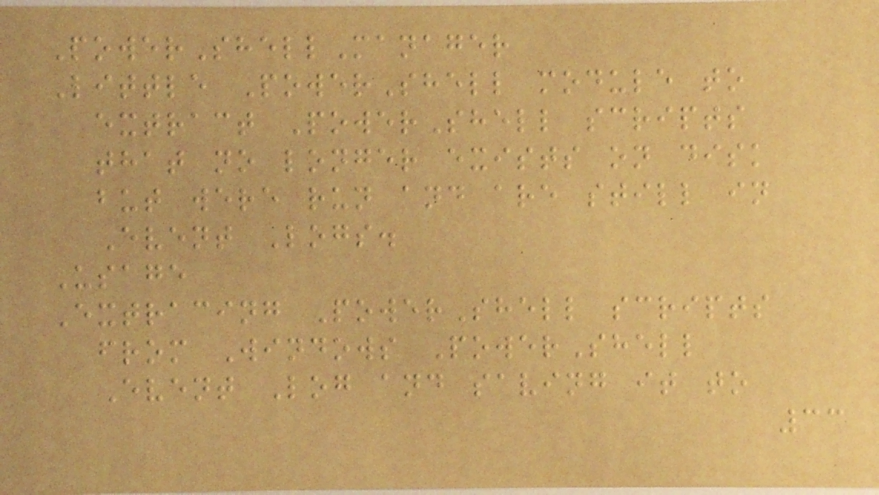PowerShellManager
Little PowerShell module to
extract PowerShell scripts
that no longer exists on disk
but were run and are still in
Event Logs.
Usage
Extracing PowerShell scripts
from Windows PowerShell
Event Log and saving it to
33
